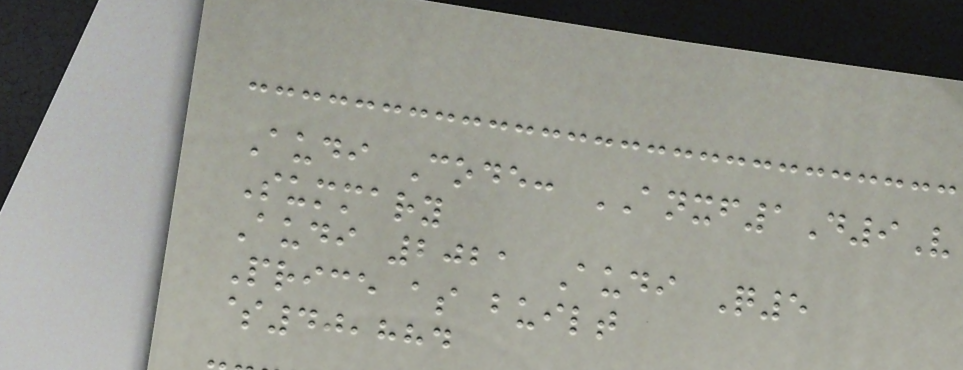Audi Code: ANXF1D9V
Summary
Audi 2021 Audi Q5
Price as built
$40,884
